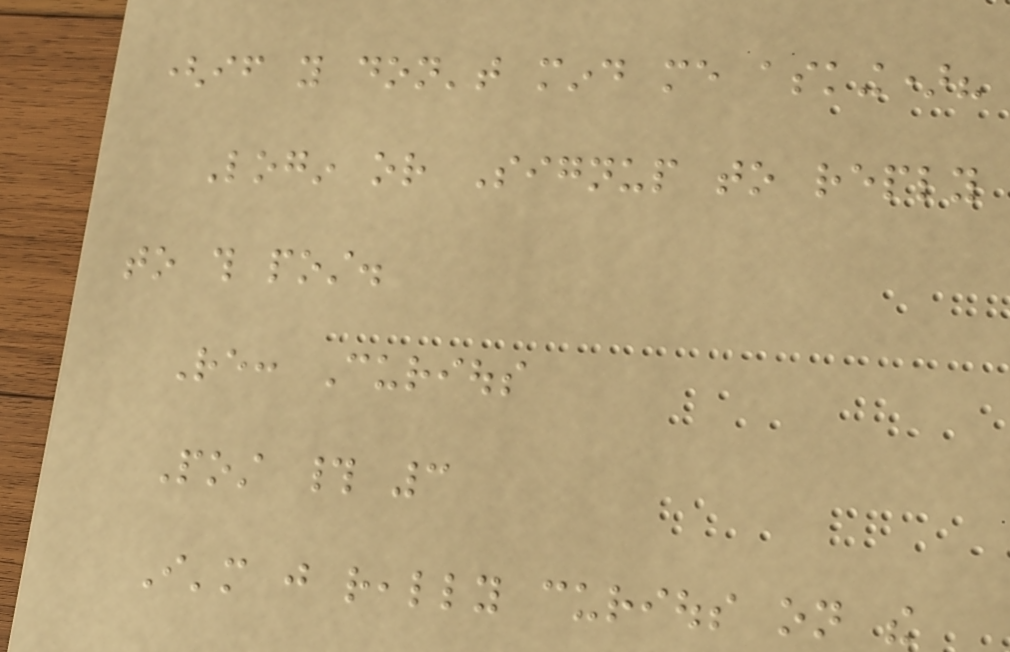(if you don't mind me asking)?
Login or Signup to reply
to this post.
Re: Curious
Post # 3
I'm just really curious on the
